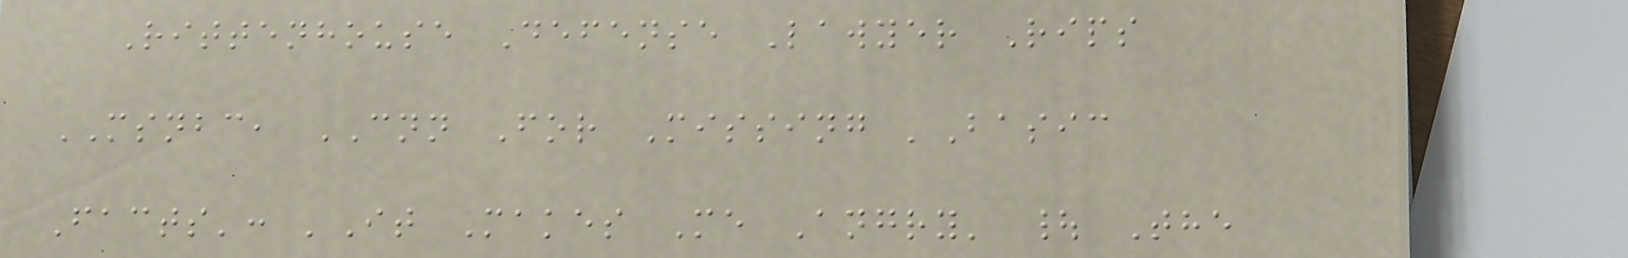Rittenhouse Defense Lawyer Rips
MSNBC, CNN For Missing 'Basic
Facts': 'It Makes Me Angry' | The
